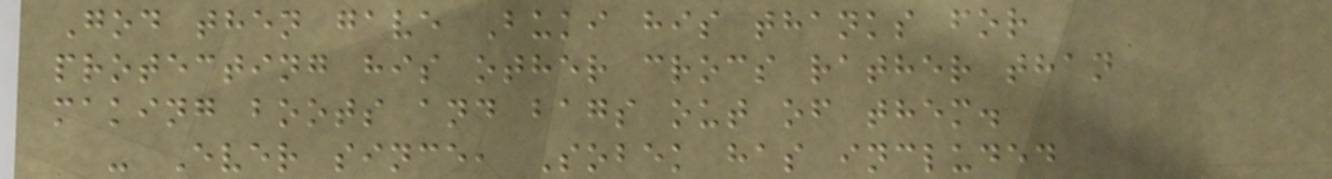God then gave Buki his thanks for
protecting his other crocs rather than
making boots and bags out of them.
- Ever since, Sobek has included
